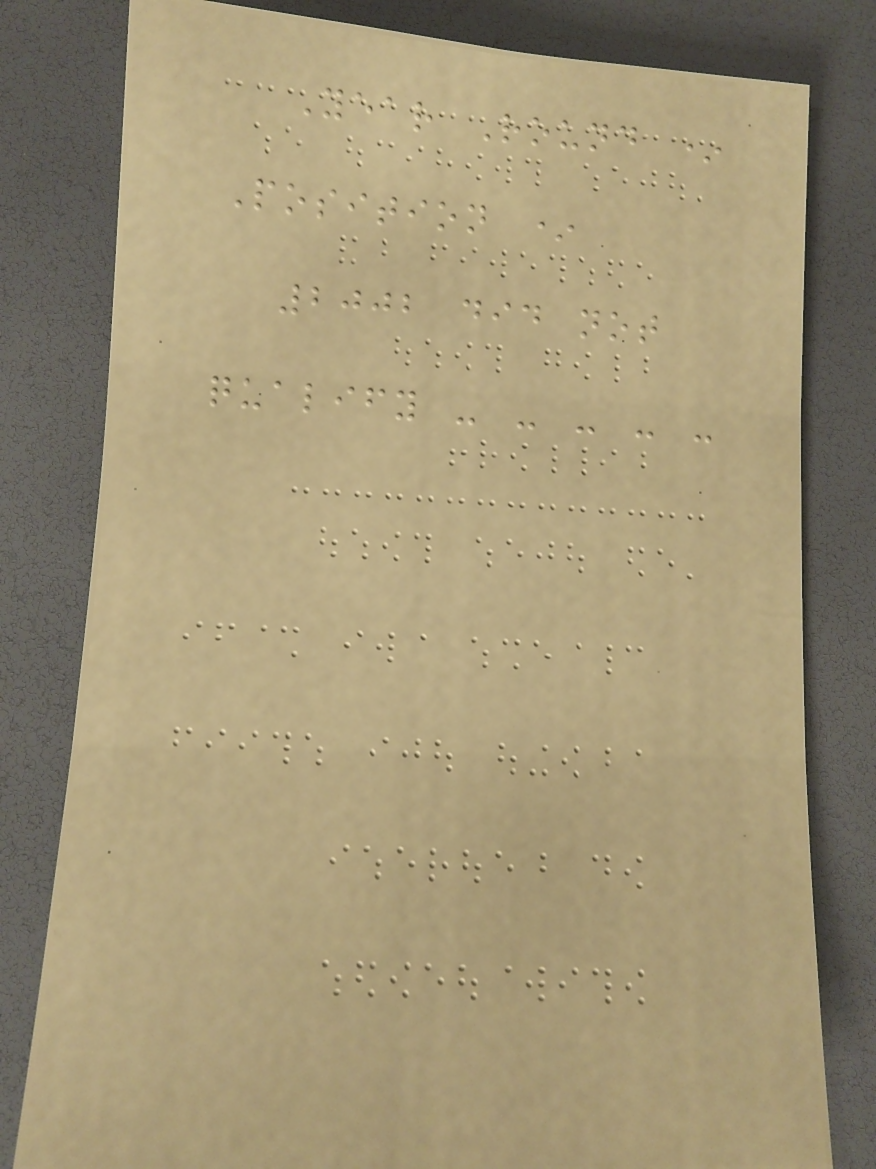Year Round *
Position *
2002 did not
qualify - - - - -
